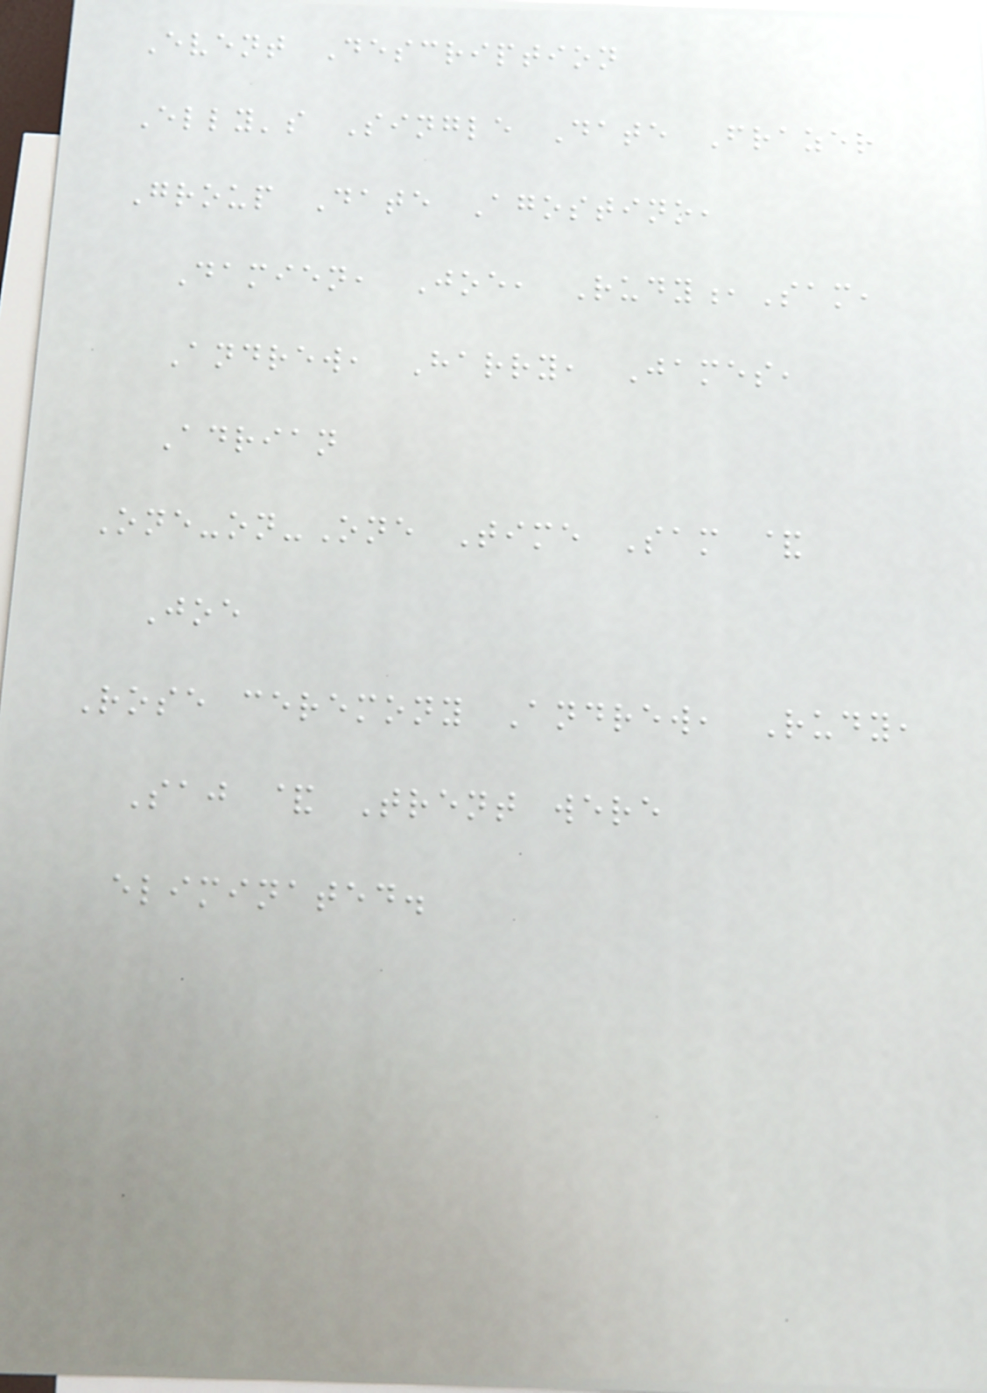Event Description
Elly's Single Date Frazer
Group Date Agostino,
Damien, Joe, Rudy,Sam,
Andrew, Harry, James,
Adrian
One-on-One Time Sam &
Joe
Rose ceremony Andrew, Rudy,
Saj & Trent were
eliminated.
